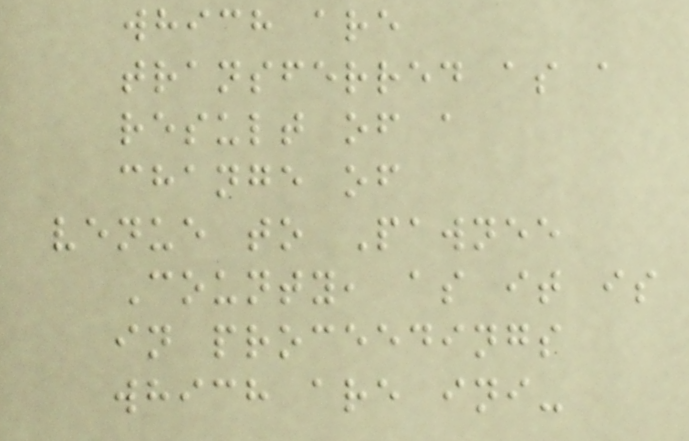which are
transferred as a
result of a
change of
venue to Pawnee
County, as it is
in proceedings
which are ini-
